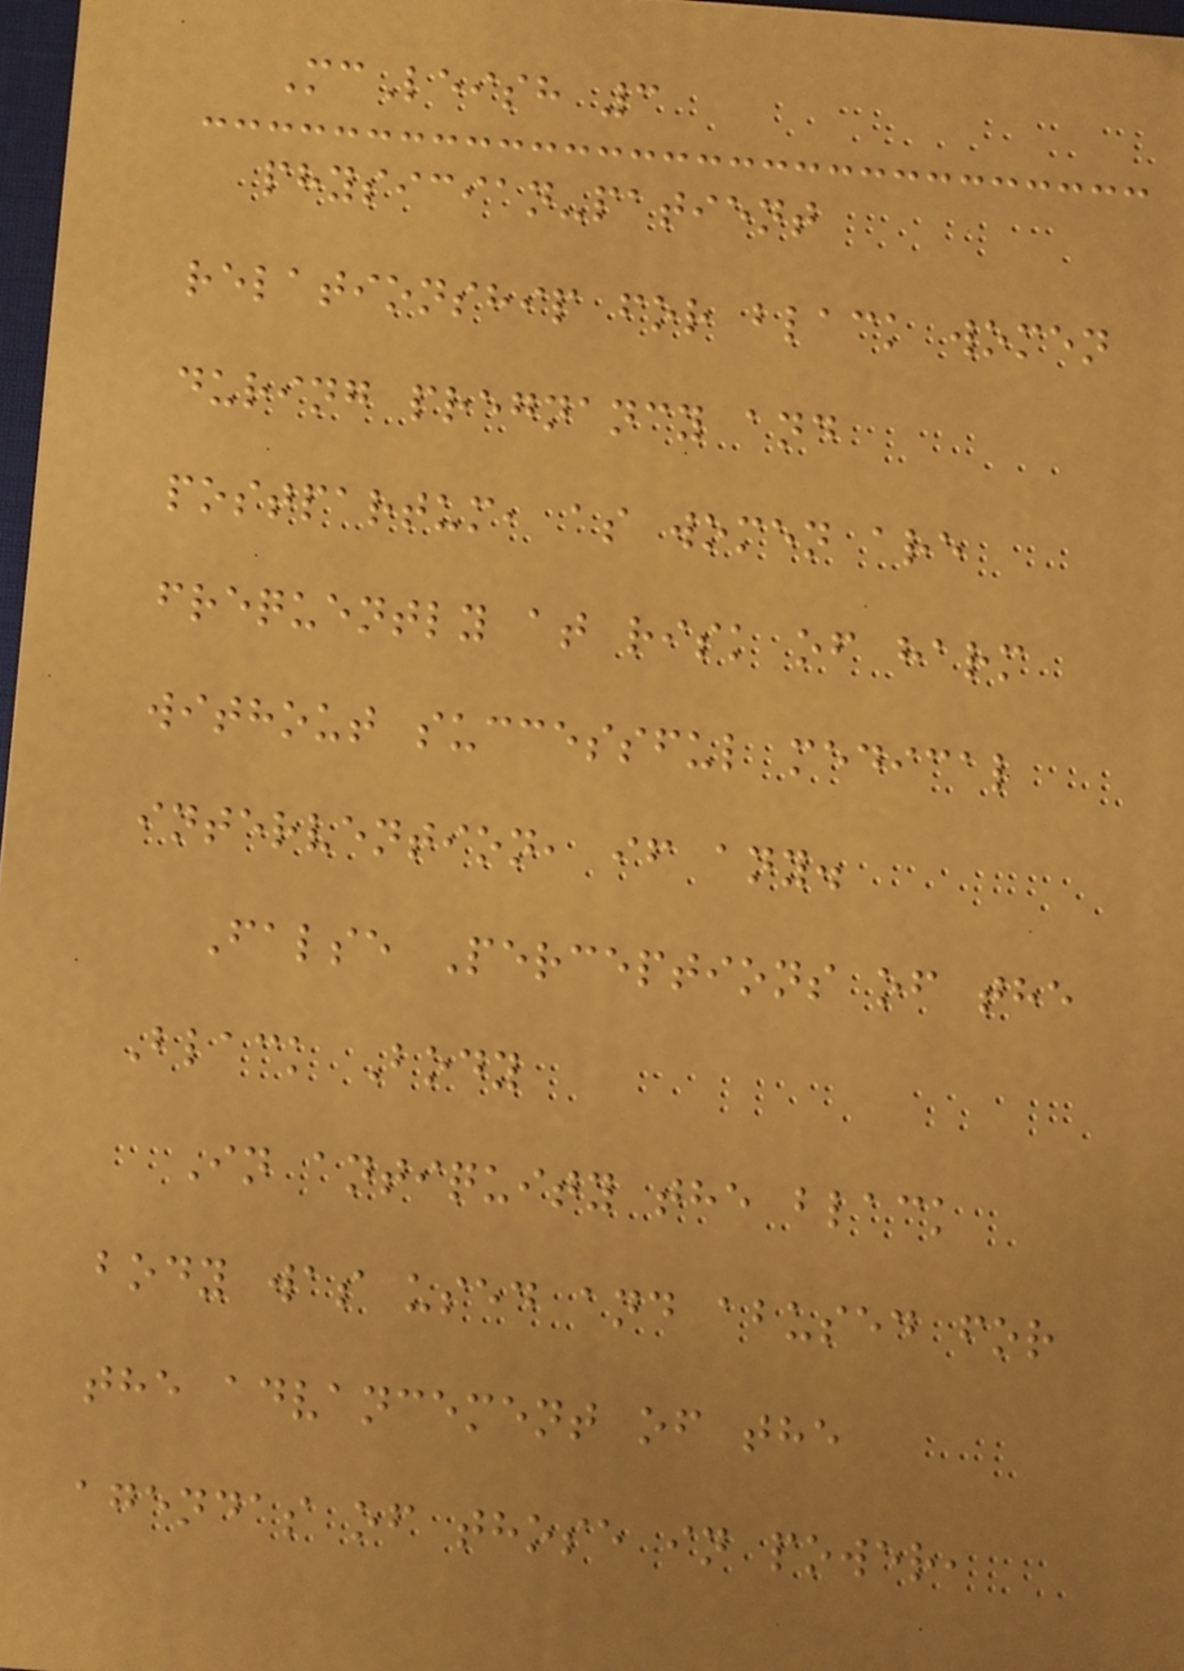McLeish 3
physician-patient
relationship for black women
during pregnancy and
postpartum, as women are
frequently at risk of harm
without successful medical
intervention, if any.
False Perceptions of the
Black Body
In antiquity the black
body was used and abused for
the advancement of the
agendas of those in power,
